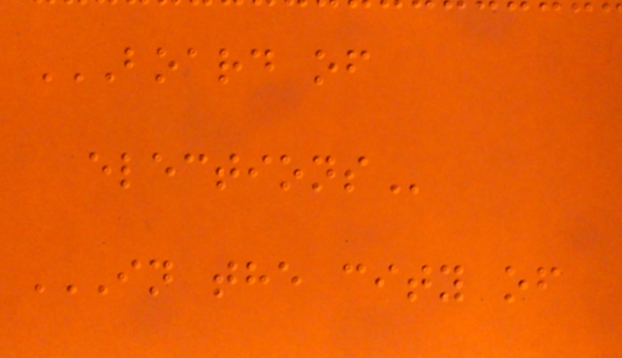BOARD OF
ELECTIONS
IN THE CITY OF
